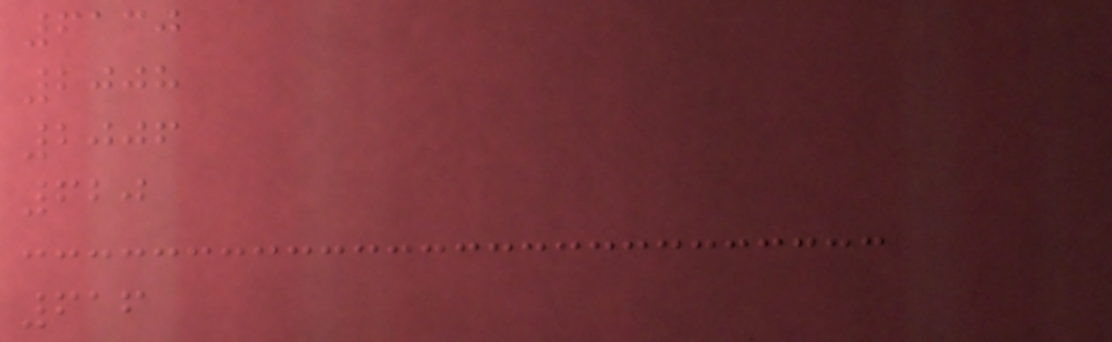6130
2008
2006
620
616
